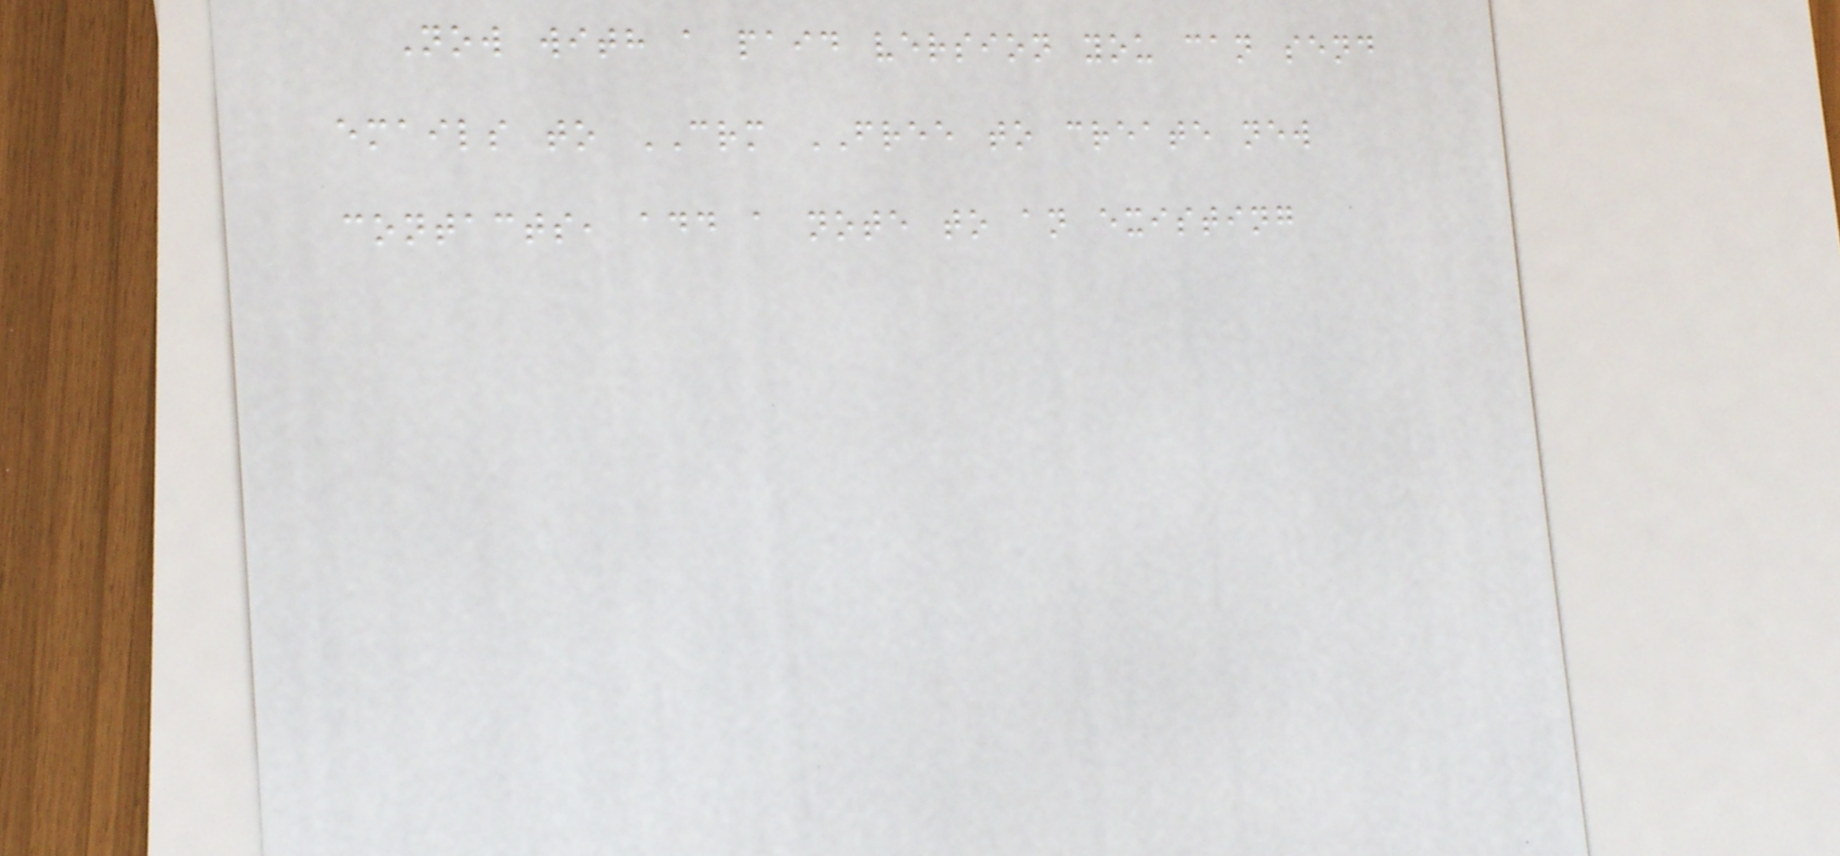Now with a paid version you can send
emails to CRM FREE to create new
contacts, add a note to an existing
